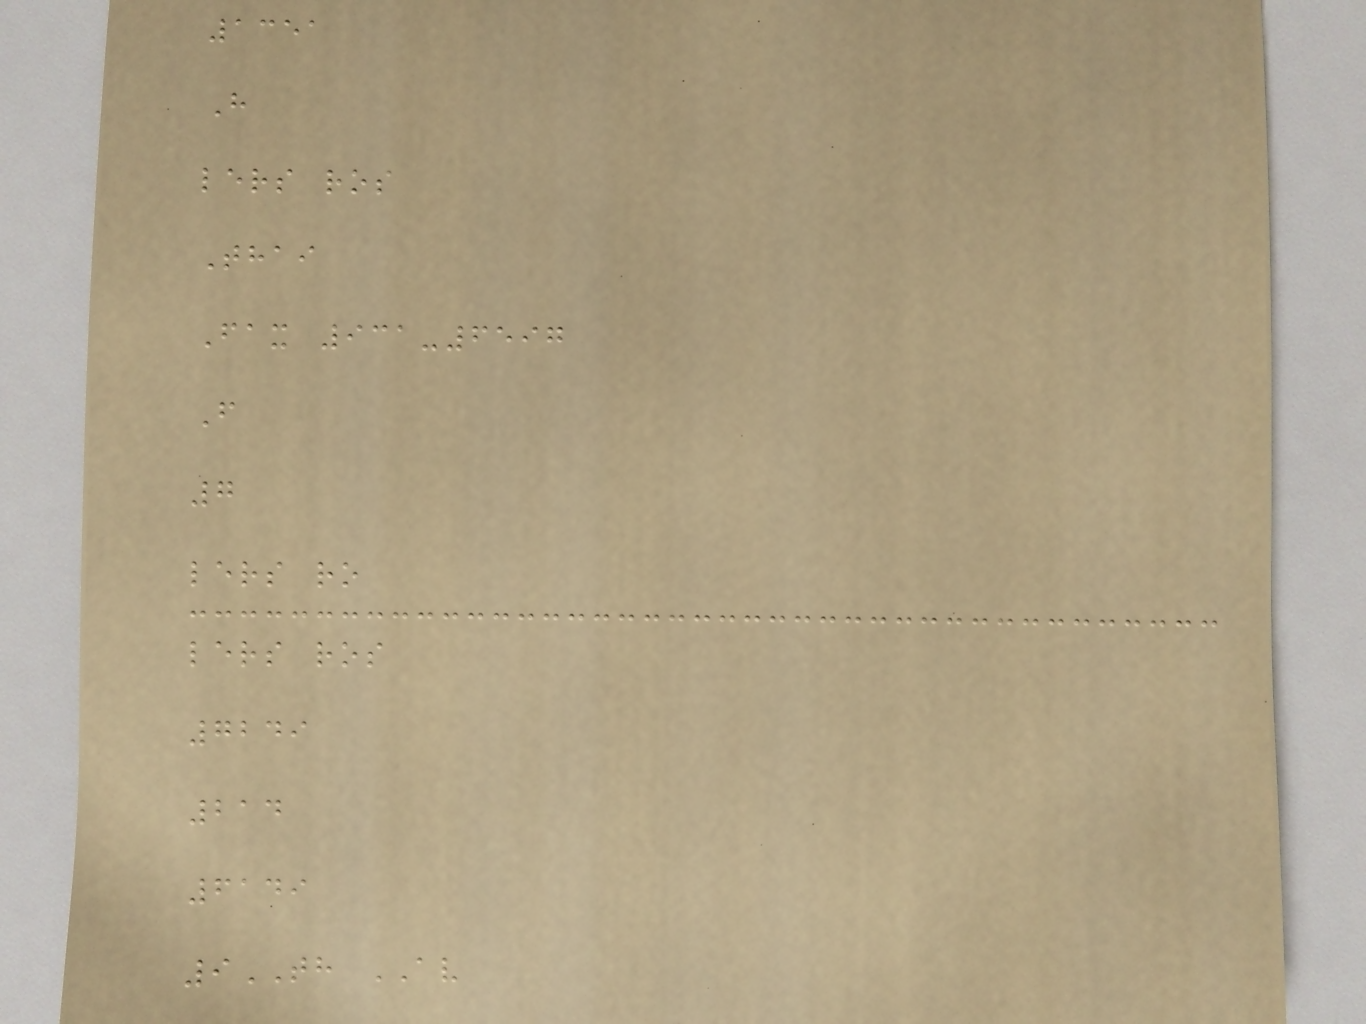1351
H
lers ros
Thai
Fax 931-6597
F
7
lers ro
lers ros
7249
214
6149
9TH AV
